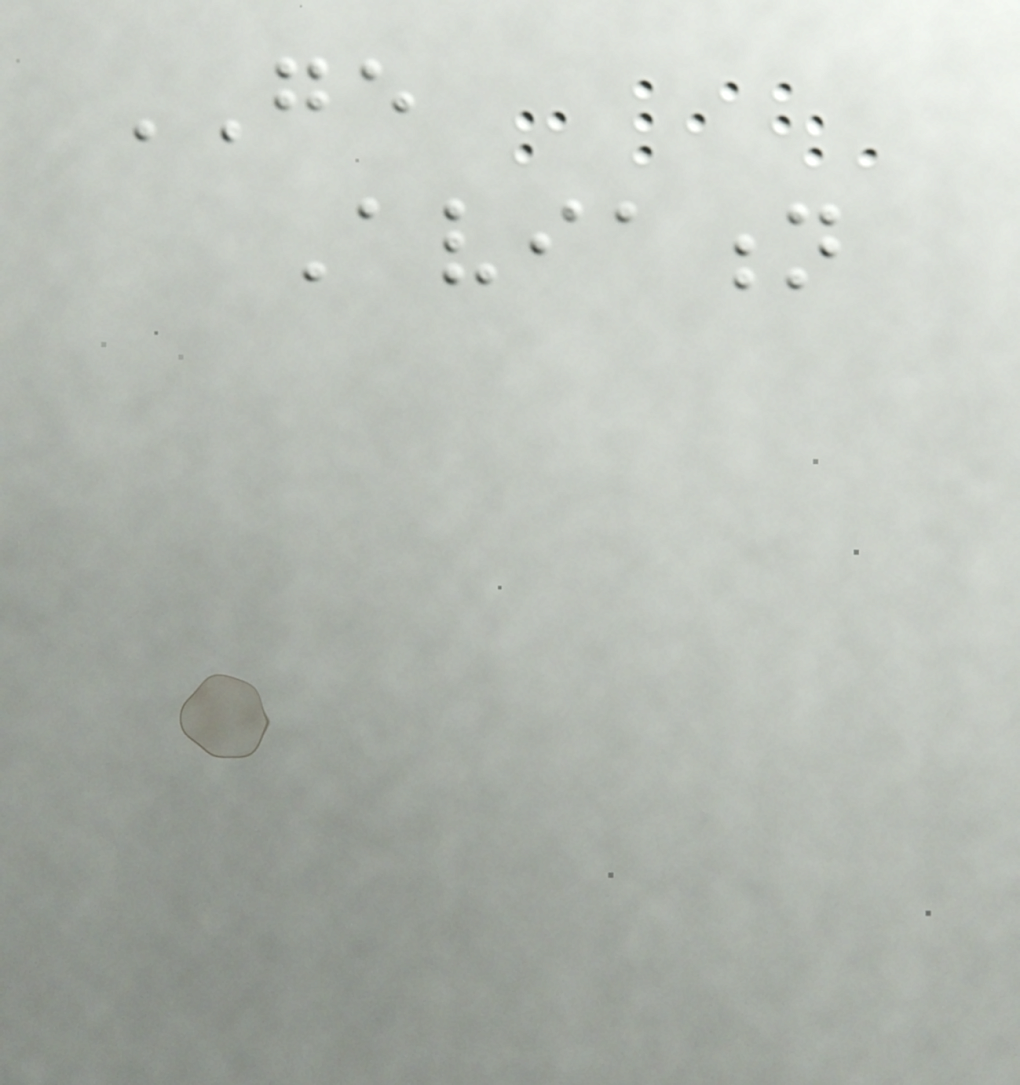GE
Aviation
